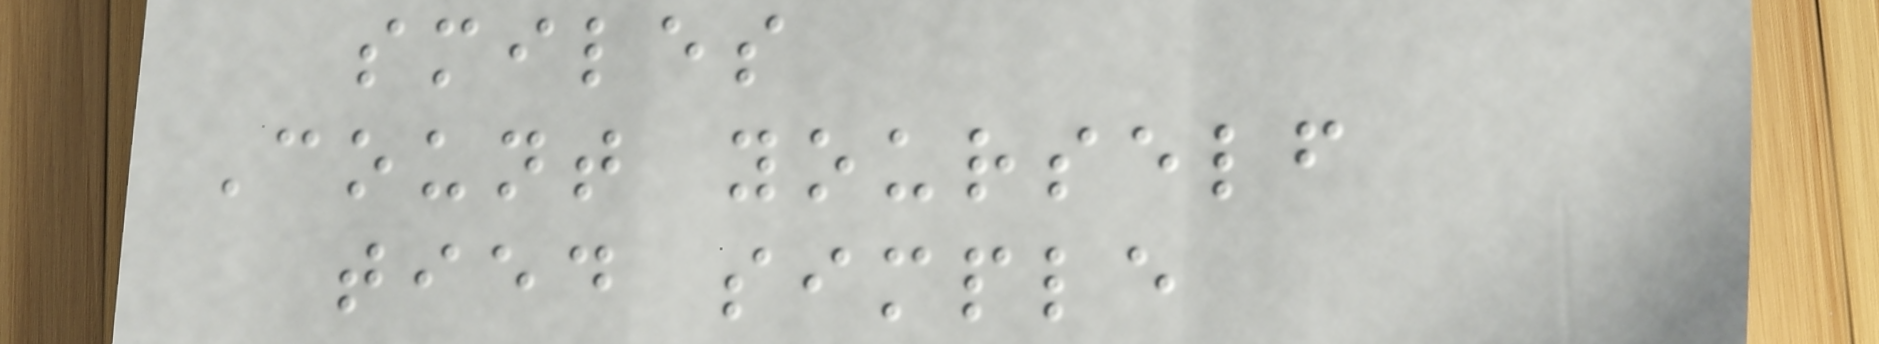smiles
Count yourself
tied simple
